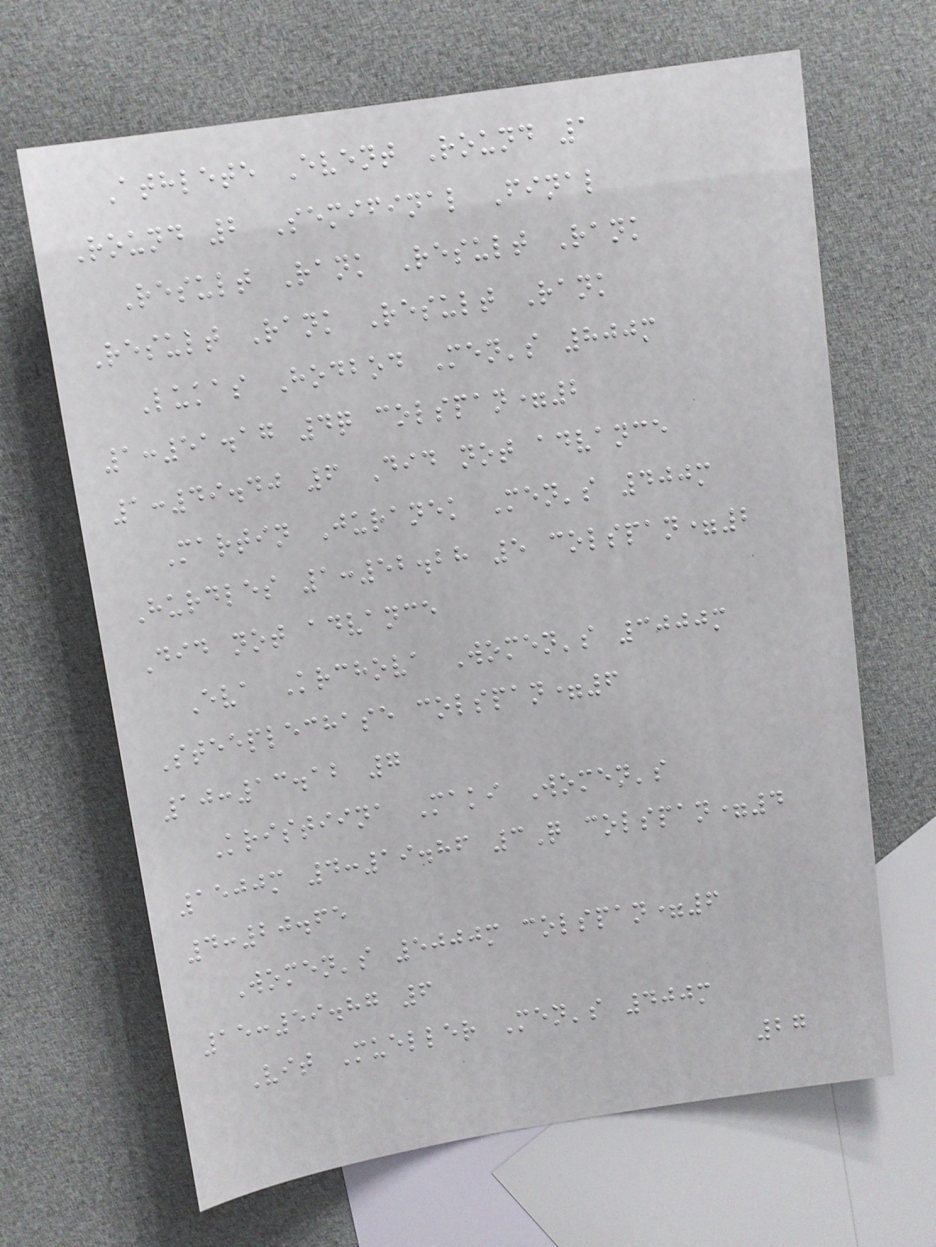Athlete Event Round 1
Round 2 Semifinal Final
Result Rank Result Rank
Result Rank Result Rank
Lukas Hodbod Men's 800m
1:51.17 4q colspan=2
1:49.40 6 Did not advance
Martin Juranek Men's 400m
Hurdles 1:52.28 5 colspan=2
Did not advance
Eva Krchova Women's 3000m
Steeplechase colspan=6
10:13.12 7
Kristiina Maki Women's
1500m 4:19.86 3Q colspan=4
4:20.65
Women's 5000m colspan=6
15:59.87 6
Vit Mueller Men's 400m
27
